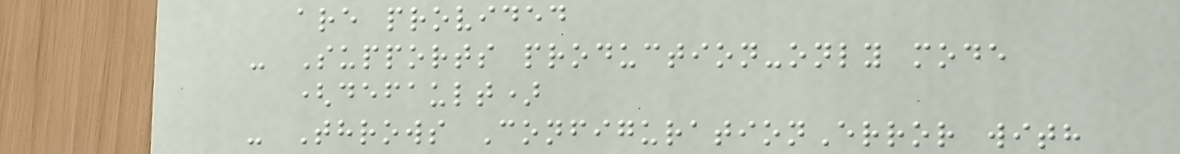are provided
- Supports production-only mode
(default)
- Throws ConfigurationError with
